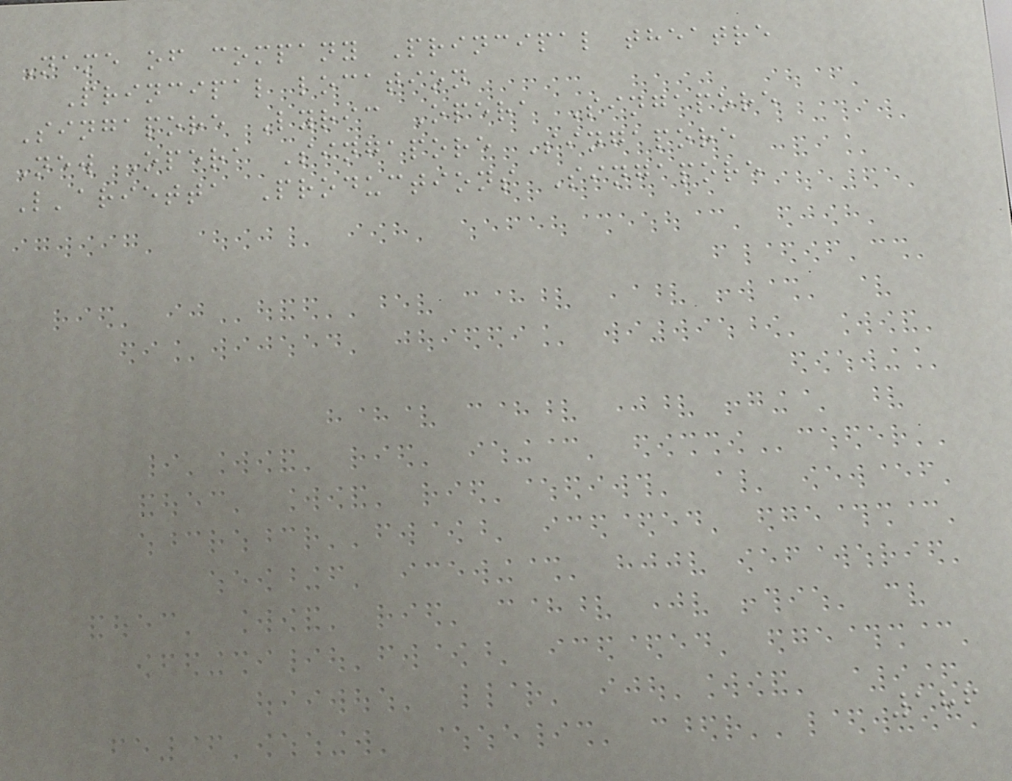Name of company Principal theatre
Principal location
Singapore Lyric Opera Singapore
New Opera Singapore Singapore
L'arietta Productions Singapore
186
